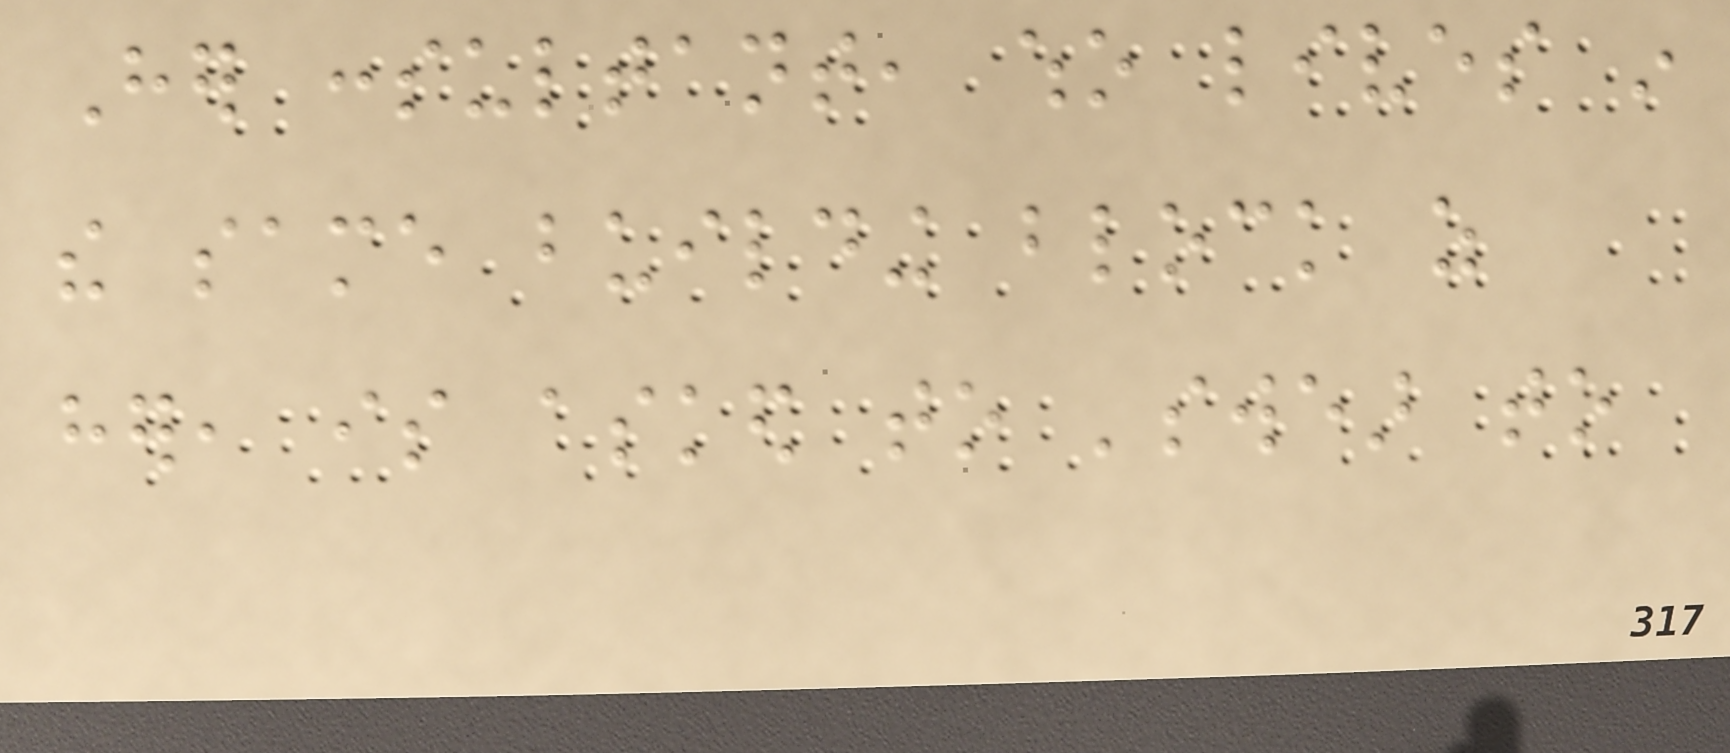Her consultant, who lives in
the same building block as
her, is asked to 'swear to
